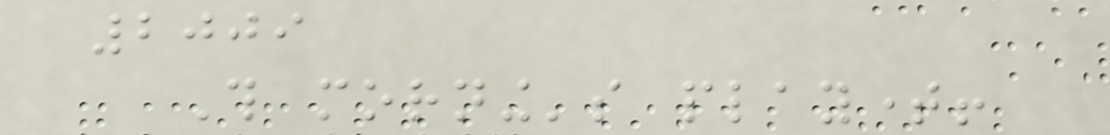2009
This morning's playtime!
